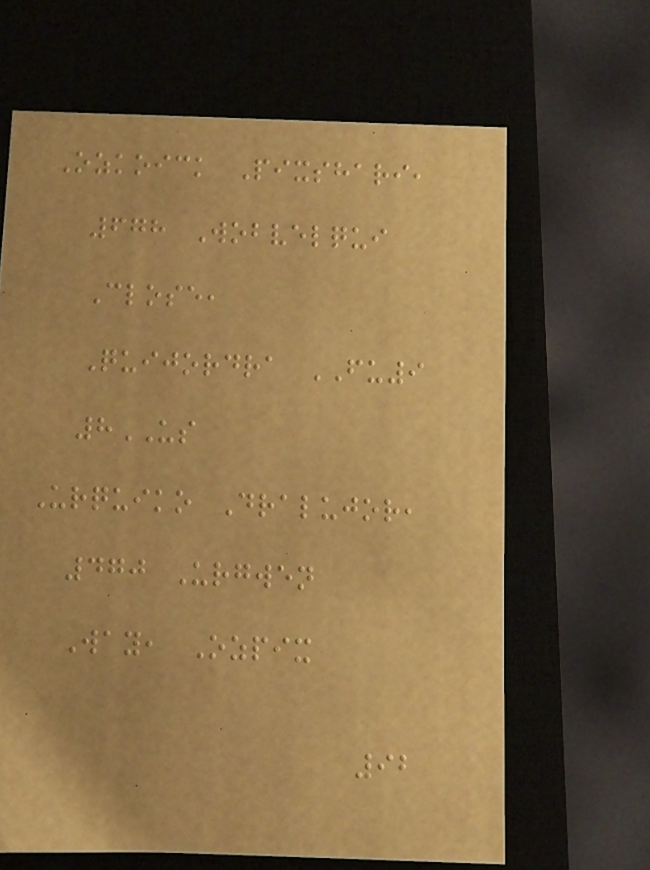Ozkoick Pixshari,
678 Wobvelqui
Close,
Quijordra FU9
8US
Urquiko Dralujor,
470 Urgwen
Way, Ozpix
92
